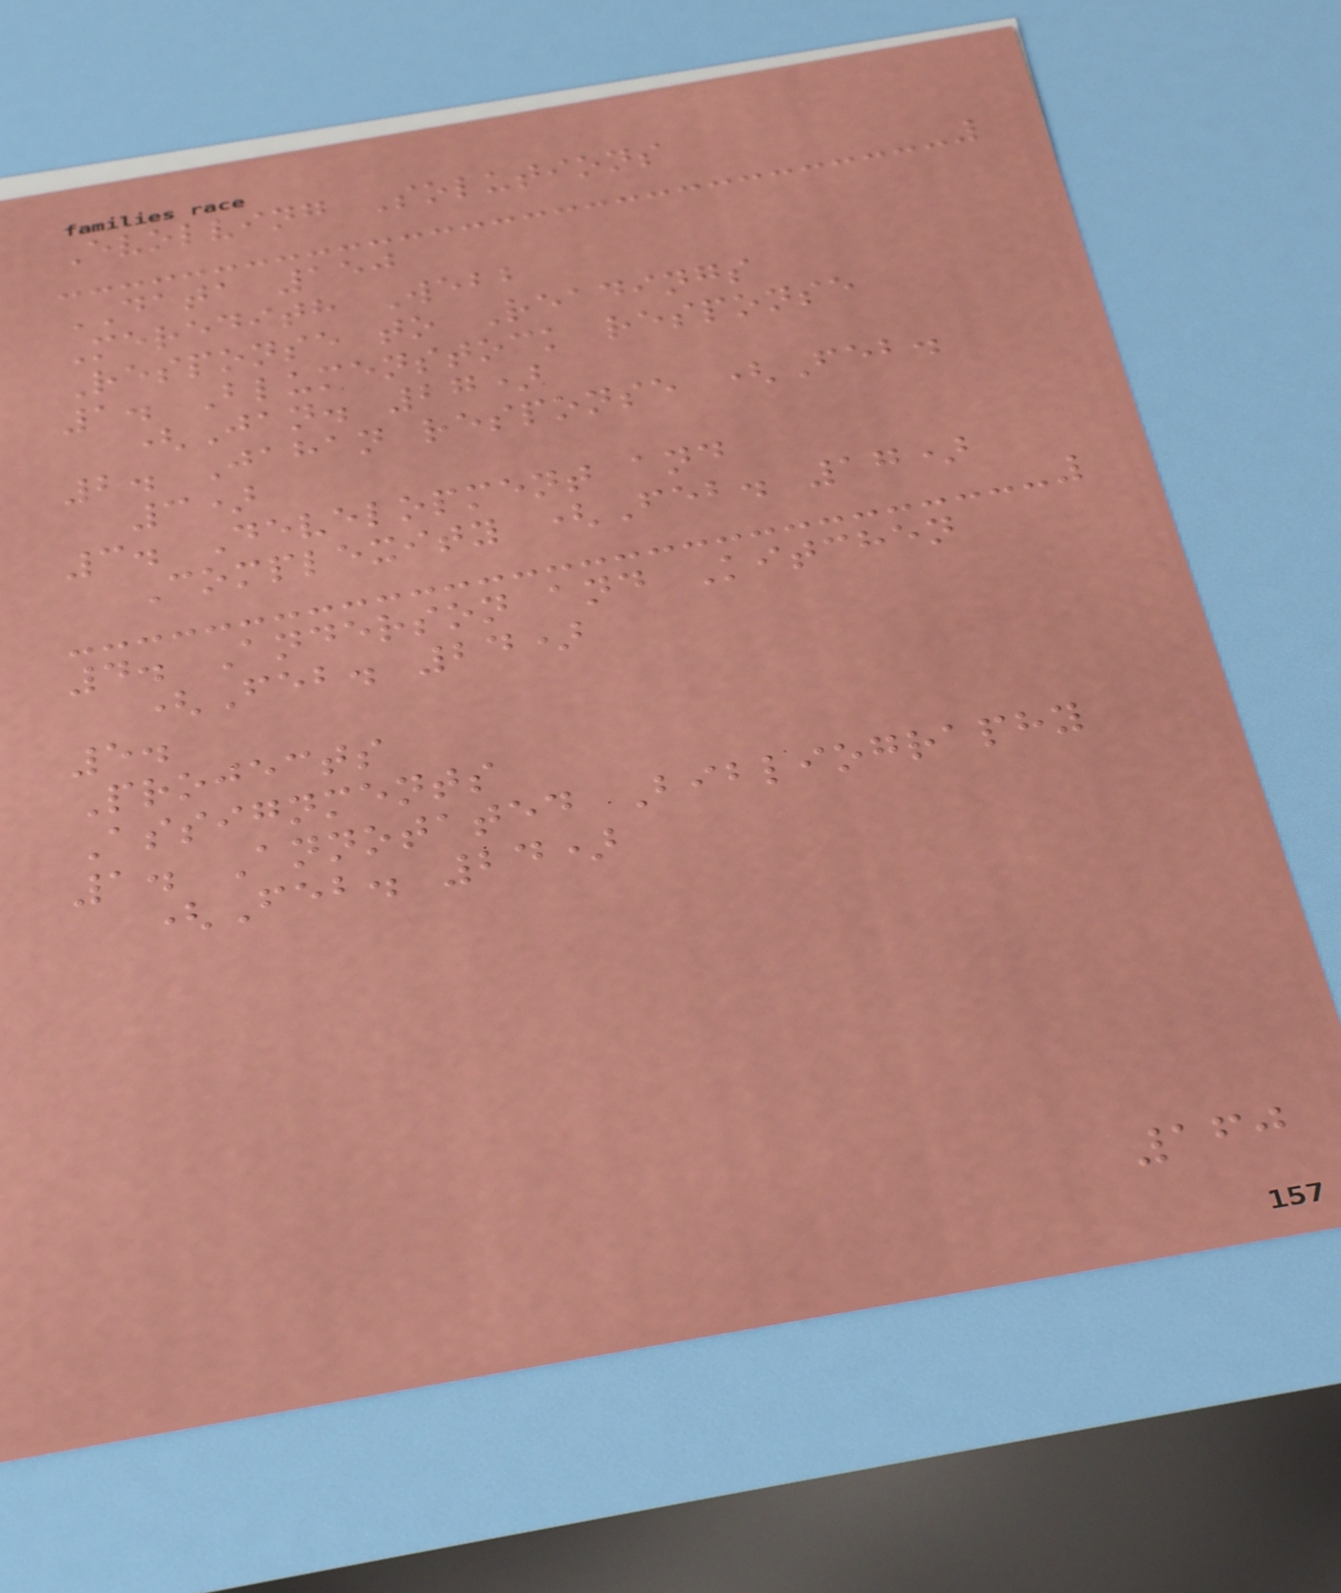Evolving Solutions
DATA 150
Meredith Webb
Response to Readings
1. Blumenstock response
(Jan. 27)
2. Jahan response (Feb.
3)
3. Development and
Complexity (Feb. 17)
4. Anderson and Kitchen
(Feb. 24)
5.
Projects
Assignments
1. Annotated Bibliography
(Feb. 24)
160
